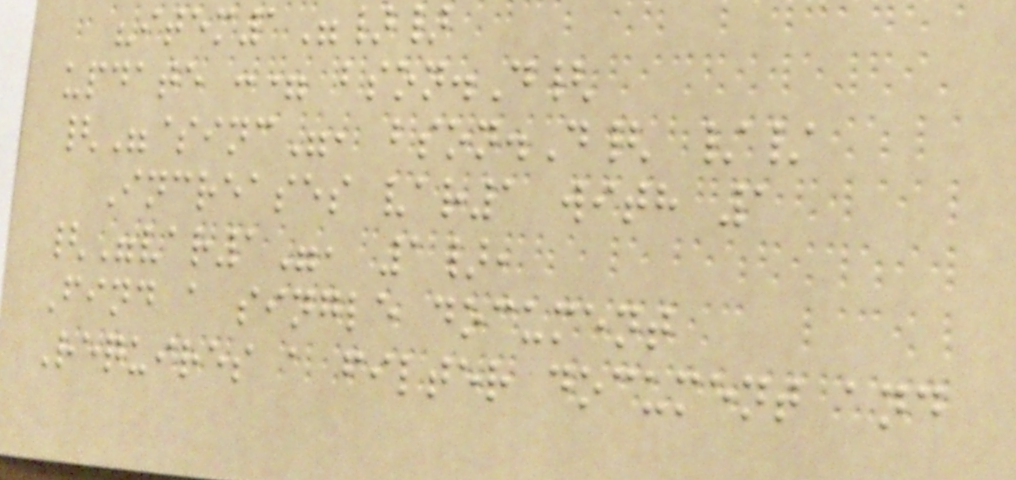"item1"}}
update := bson.D{
{"$inc", bson.D{ //
Increases var1 with 1
{"var1", 1},
Find a single document
Requires a filter document and
